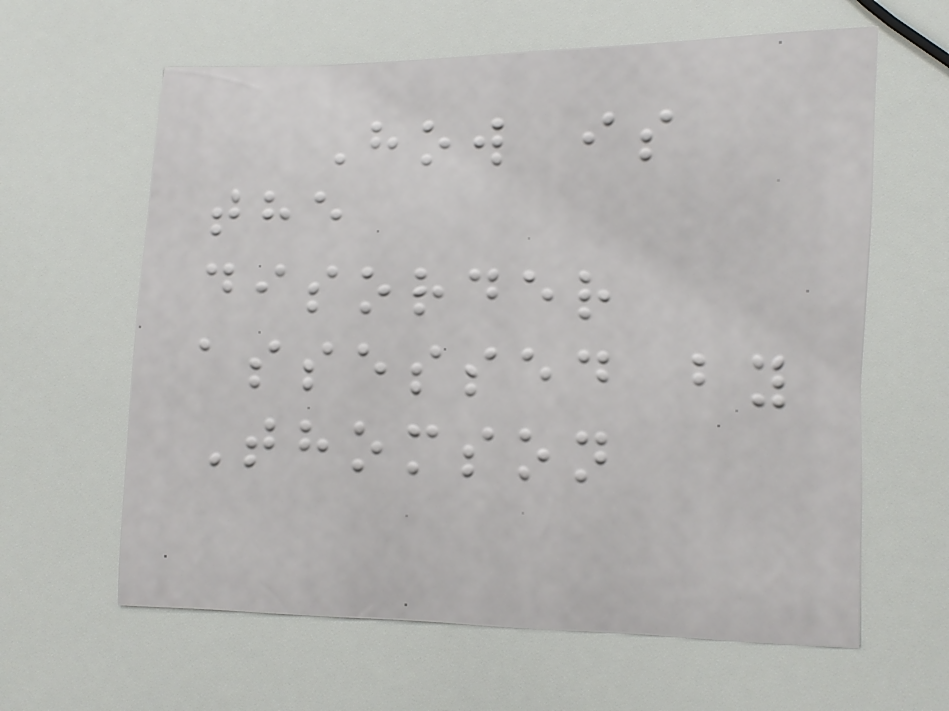How is
the
disorder
assessed by
Thomson
